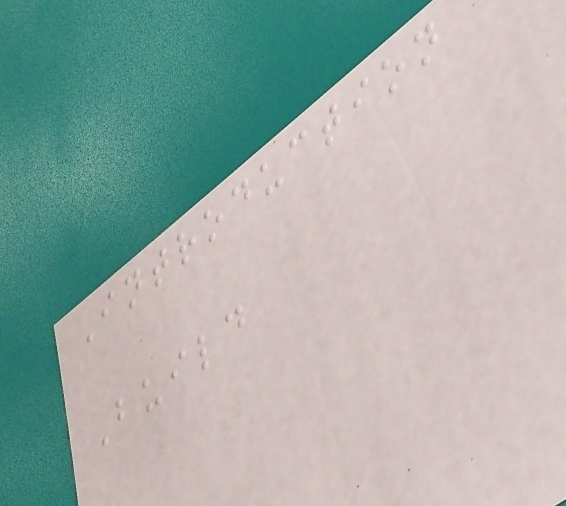Introduction
Build
